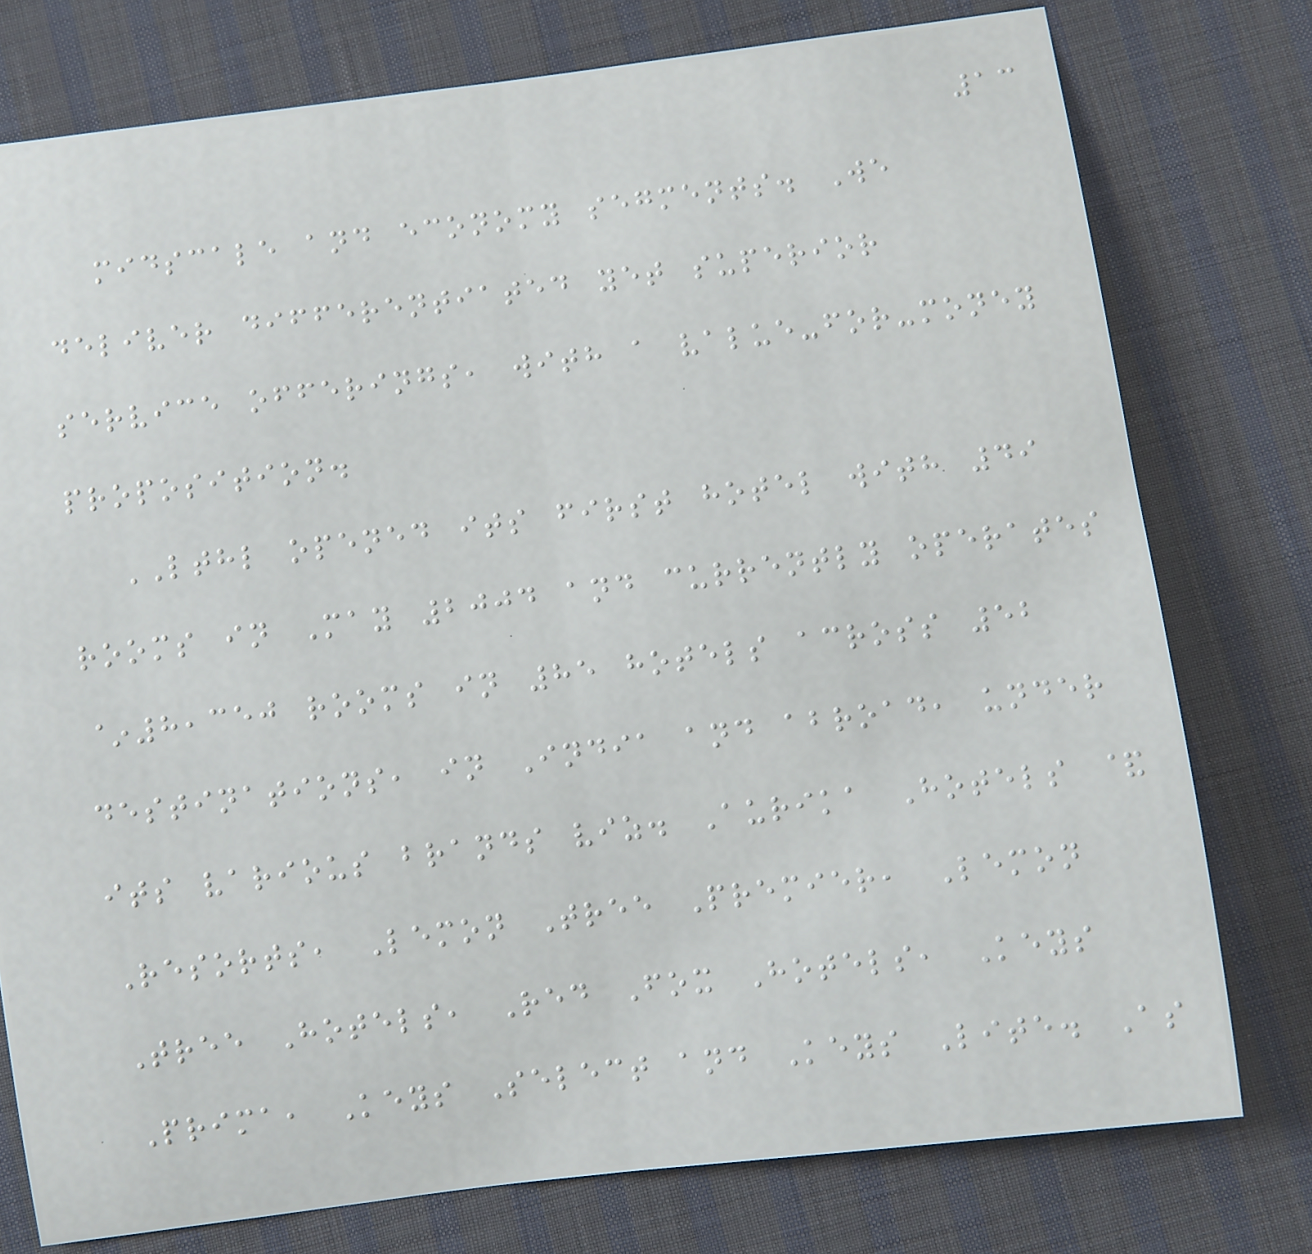13
midscale and economy segments. We
deliver differentiated yet superior
service offerings, with a value-for-money
proposition.
LTHL opened its first hotel with 49
rooms in May 2004 and currently operates
~8,350 rooms in 85 hotels across 52
destinations, in India and abroad, under
its various brands viz. Aurika Hotels &
Resorts, Lemon Tree Premier, Lemon
Tree Hotels, Red Fox Hotels, Keys
Prima, Keys Select and Keys Lite. As
